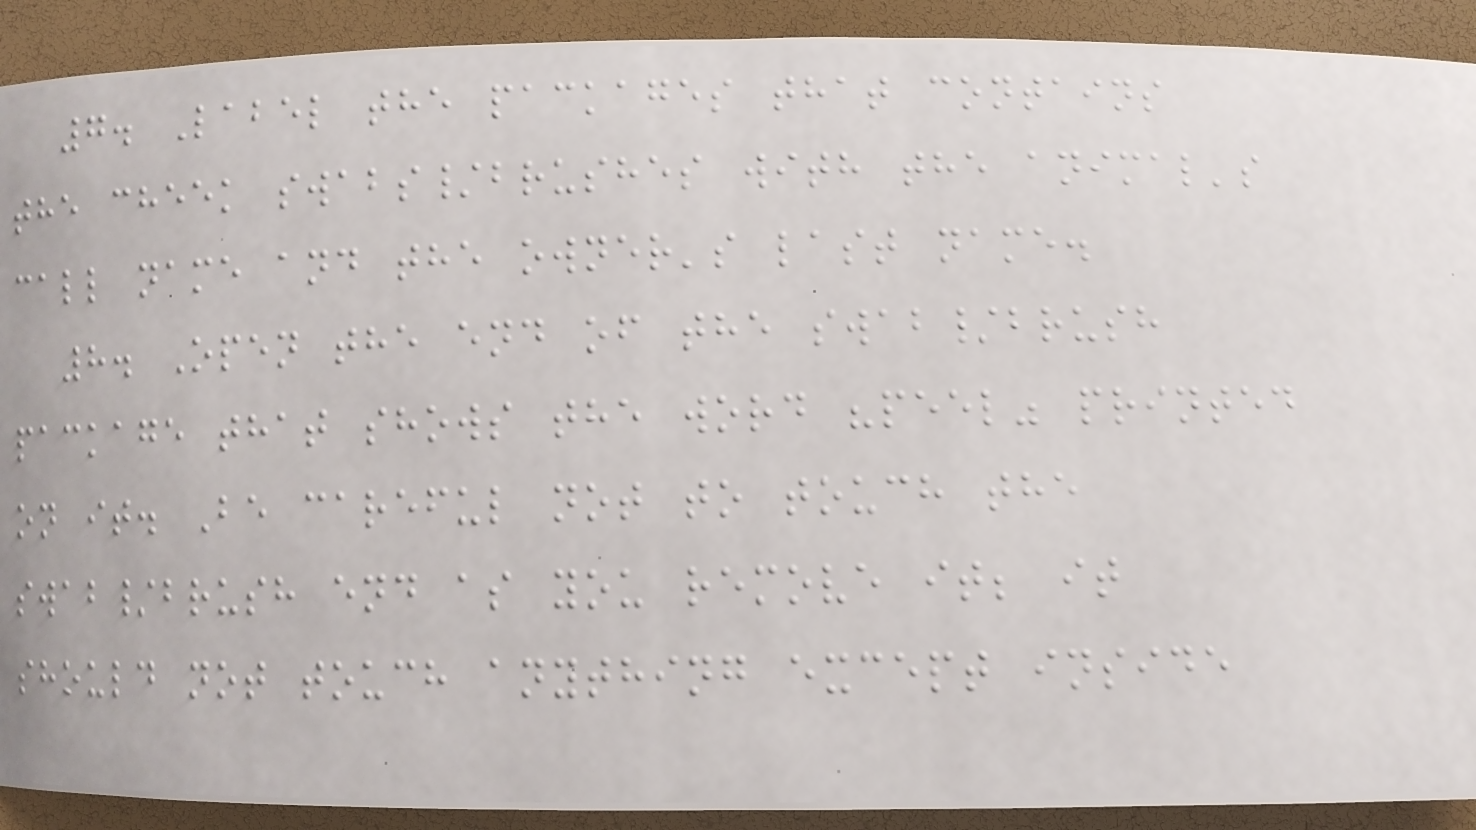7. Label the packages that contains
the cheek swabs/brushes with the animal's
call name and the owner's last name.
8. Open the end of the swab/brush
package that shows the word "peel" printed
on it. Be careful not to touch the
swab/brush end as you remove it; it
should not touch anything except inside
